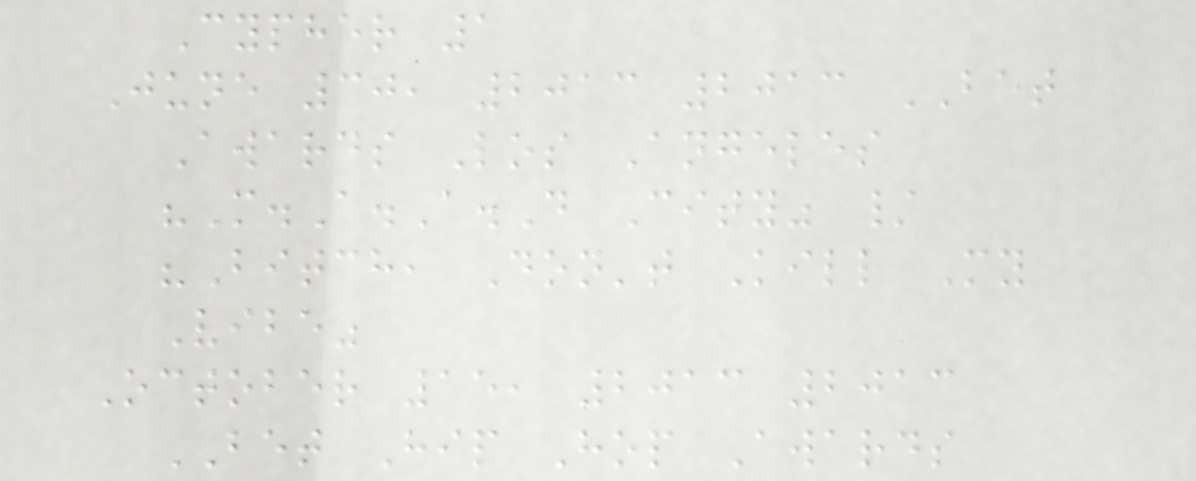Cypher 1
June 30, 2013 2013 BET
Awards Los Angeles
"M.A.A.D City" /
"Bitch, Don't Kill My
Vibe"
October 15, 2013 2013
BET Hip Hop Awards
